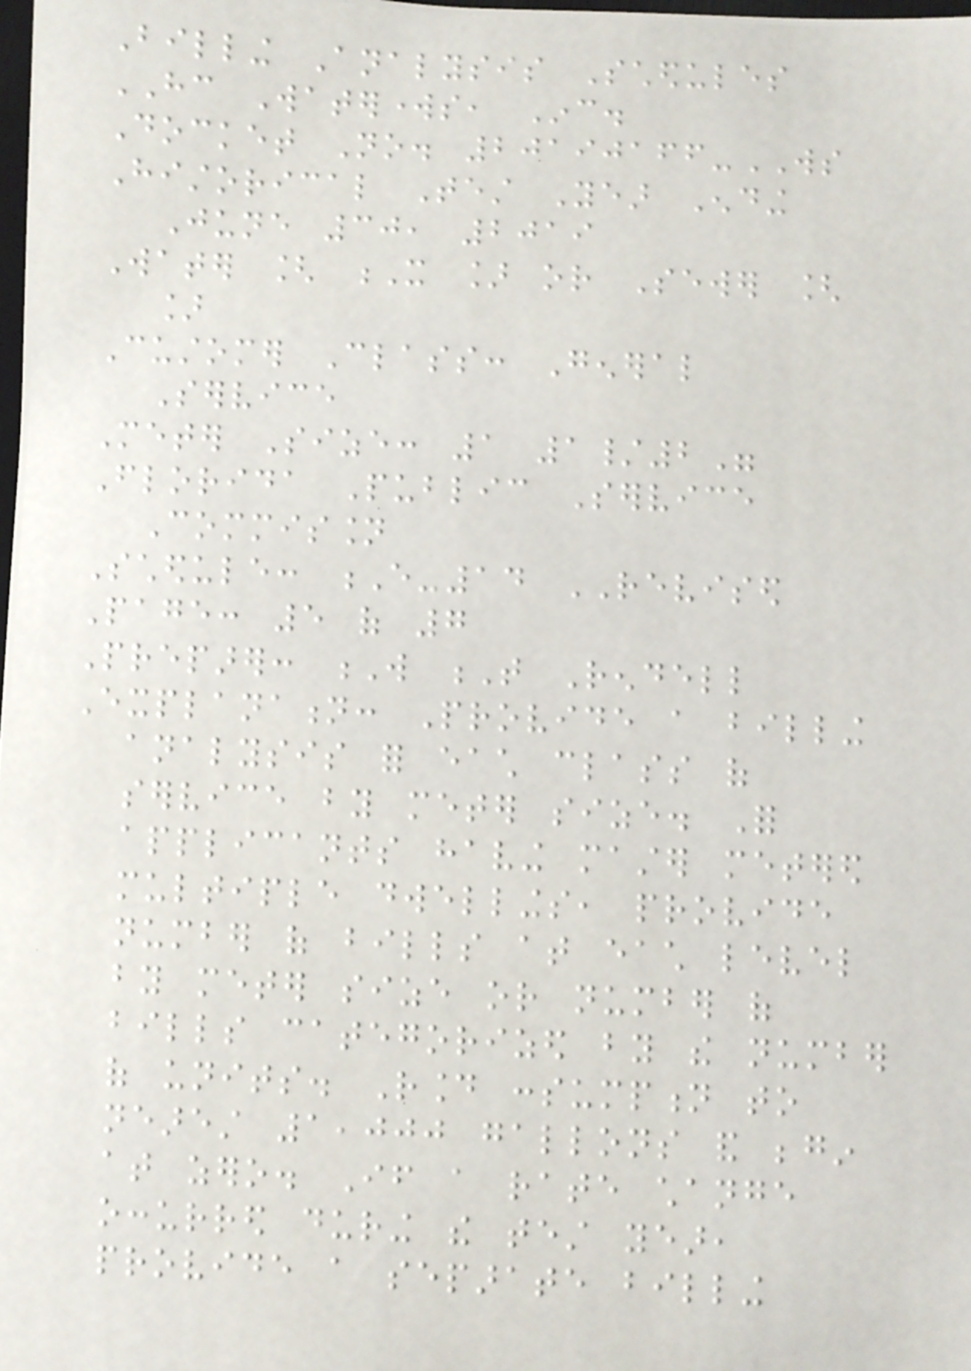Billing Analysis Schedules
HC Waterworks, Inc.
Docket No. 20190166-WS
Historical Test Year Ending
June 30, 2019
Water [ X ] or Sewer [
]
Customer Class: General
Service
Meter Size: 1 1/2"
Florida Public Service
Commission
Schedule: E-14 REVISED
Page: 5 of 7
Preparer: W T Rendell
Explanation: Provide a billing
analysis for each class of
service by meter size. For
applicants having master metered
multiple dwellings, provide
number of bills at each level
by meter size or number of
bills categorized by the number
of units. Round consumption to
nearest 1,000 gallons and begin
at zero. If a rate change
occurred during the test year,
provide a separate billing
